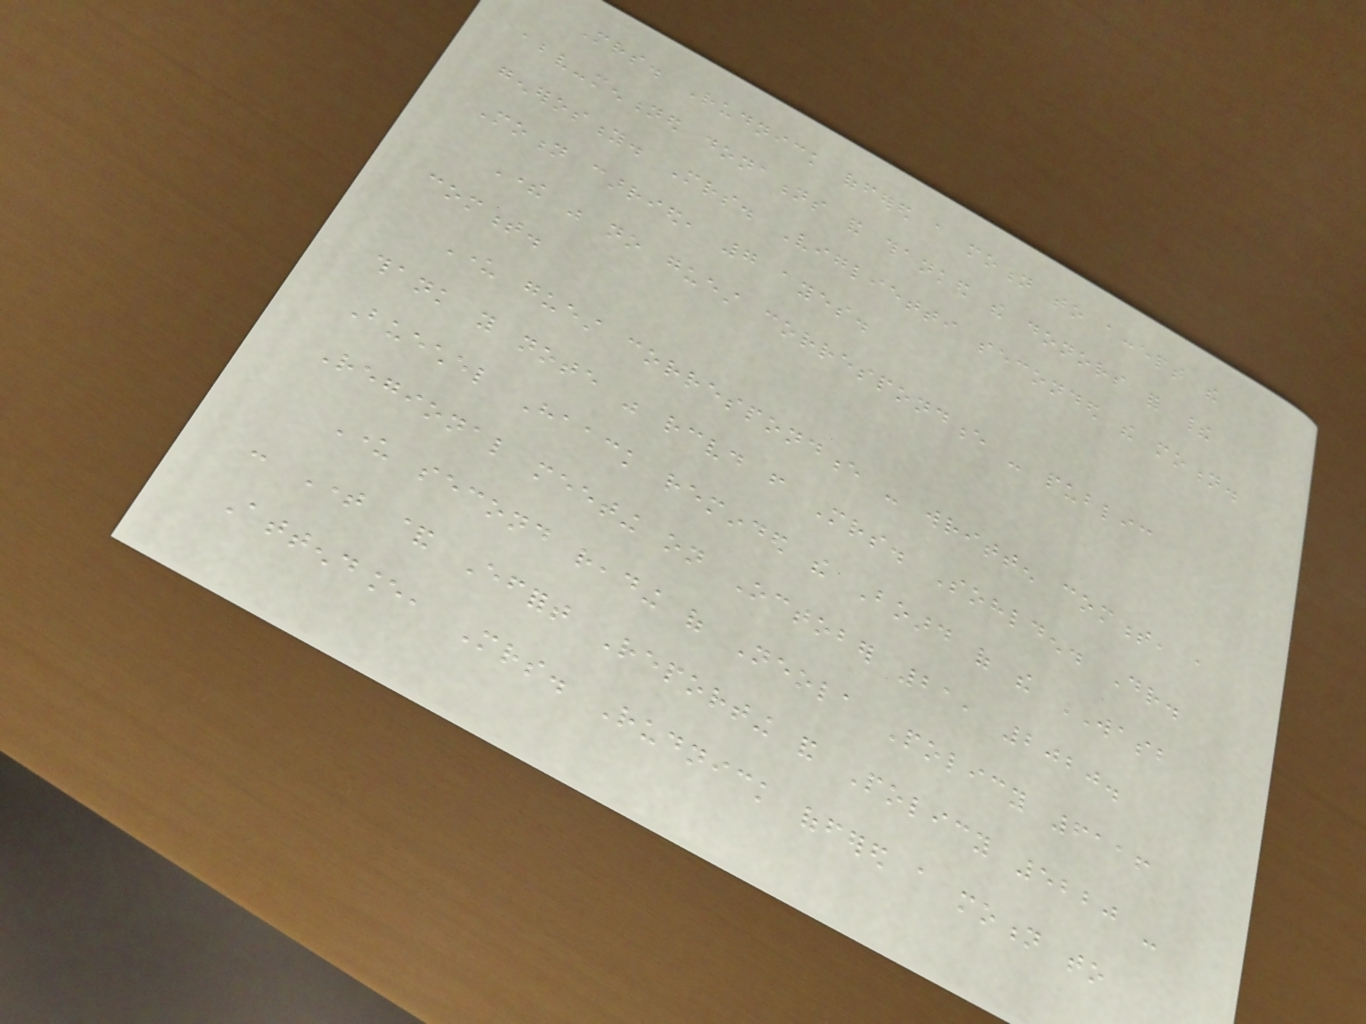Mrs. Rudnick offered a motion to accept the
above-mentioned donations and thanked the donors for their
generosity. Mrs. Viglietti seconded the motion.
Motion carried, 7 ayes.
There was no guest correspondence - public
comment.
Under guest correspondence - written comment, a
thank you note was received from Mrs. Sohlden. Dr.
Buechel Haack reminded the Board of the WASB
Regional meeting on October 21, 2020.
Under second reading of Neola Policy 6116
- Time & Effort Reporting and Policy 5220 -
Attendance, Mrs. Rudnick offered a motion to
